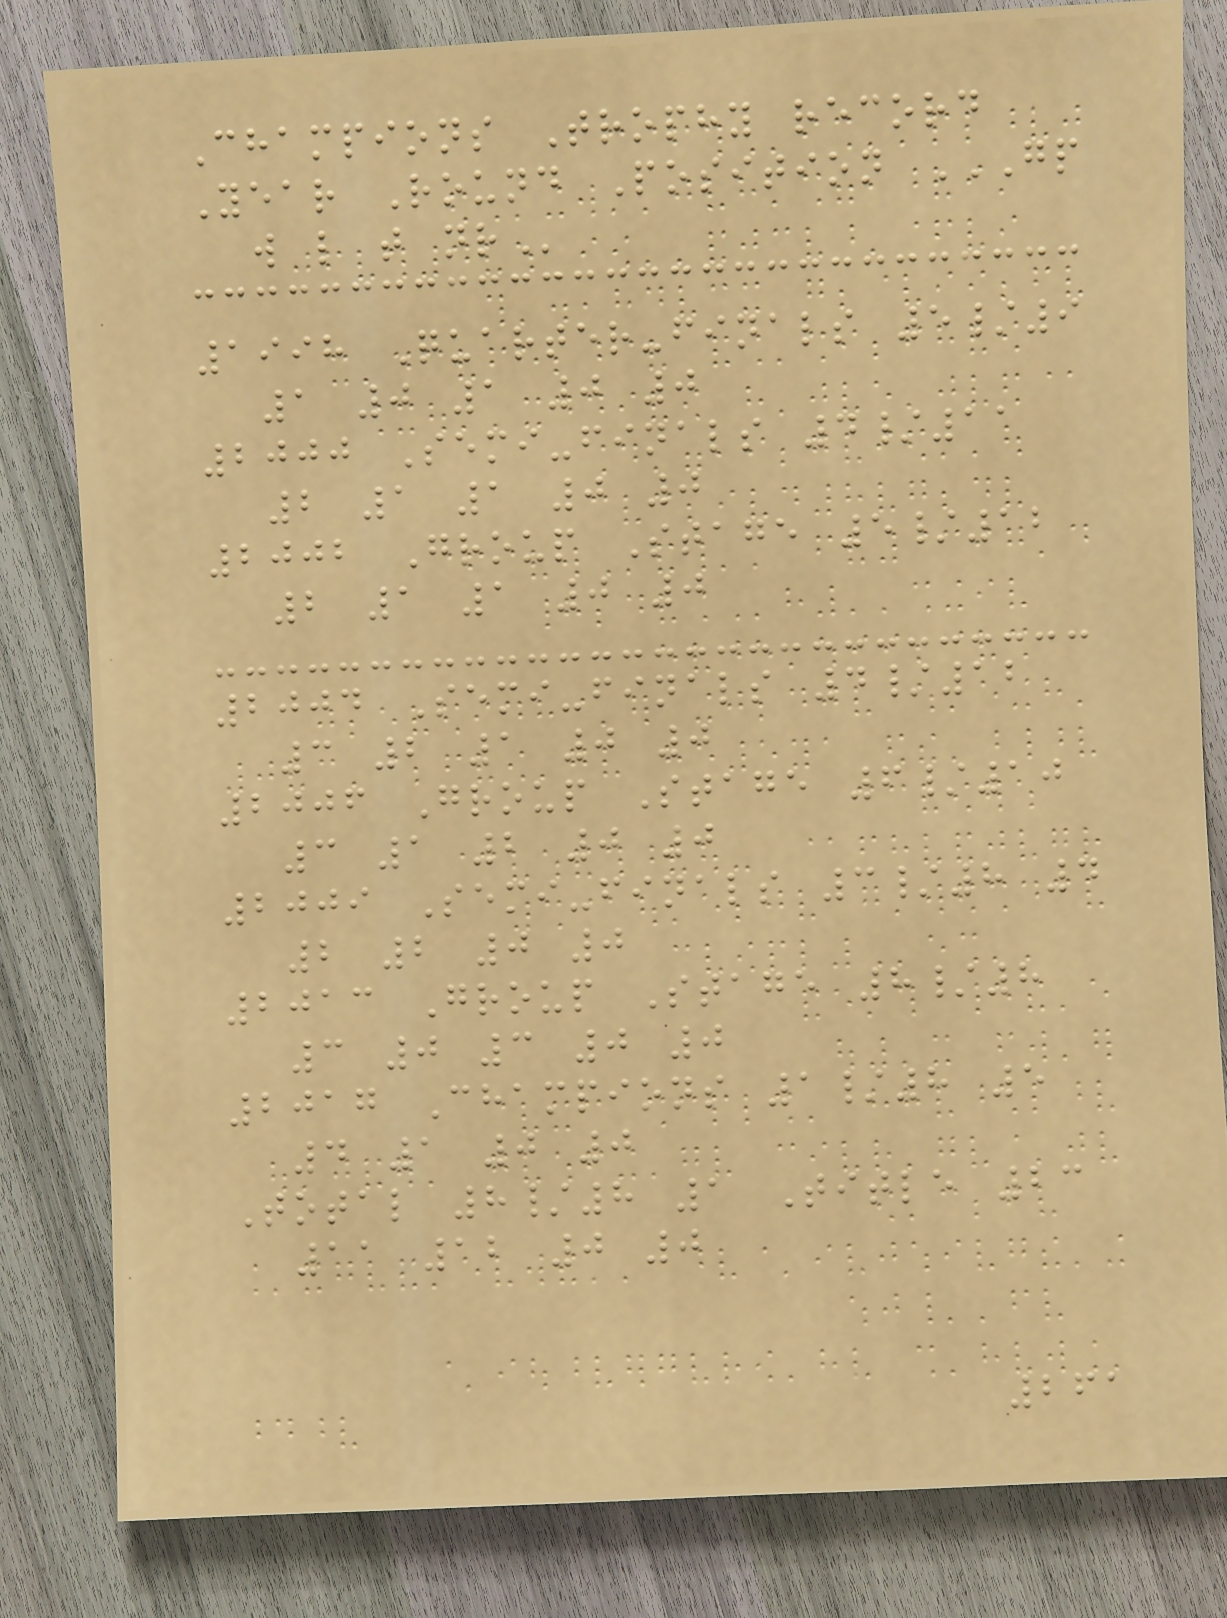Champions Trophy record
Year Round Position GP
W L T NR
1998 Quarter-finals 5/9
1 0 1 0 0
2000 Semi-finals 4/11
2 1 1 0 0
2002 Group Stage 5/12
2 1 1 0 0
2004 Semi-finals 4/12
3 2 1 0 0
2006 Group Stage 6/10
3 1 2 0 0
2009 Semi-finals 3/8 4
2 2 0 0
2013 Group Stage 8/8
3 0 3 0 0
2017 Champions 1/8 5
4 1 0 0
Total 8/8 1 Title 23
11 12 0 0
261
